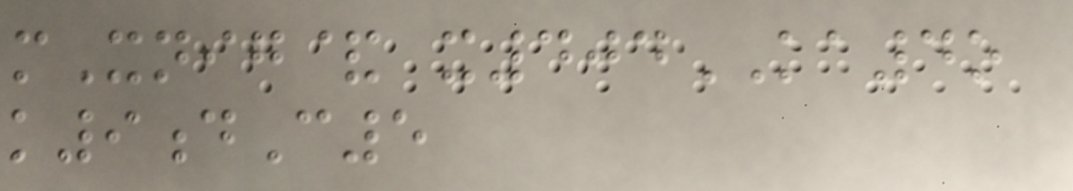mXnig& x404KA4o
k9dC5
